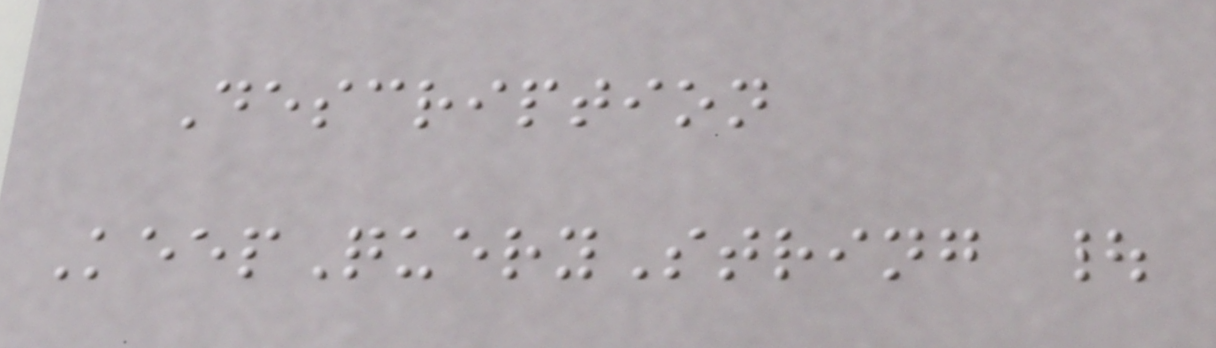Description
KeepQueryString |
